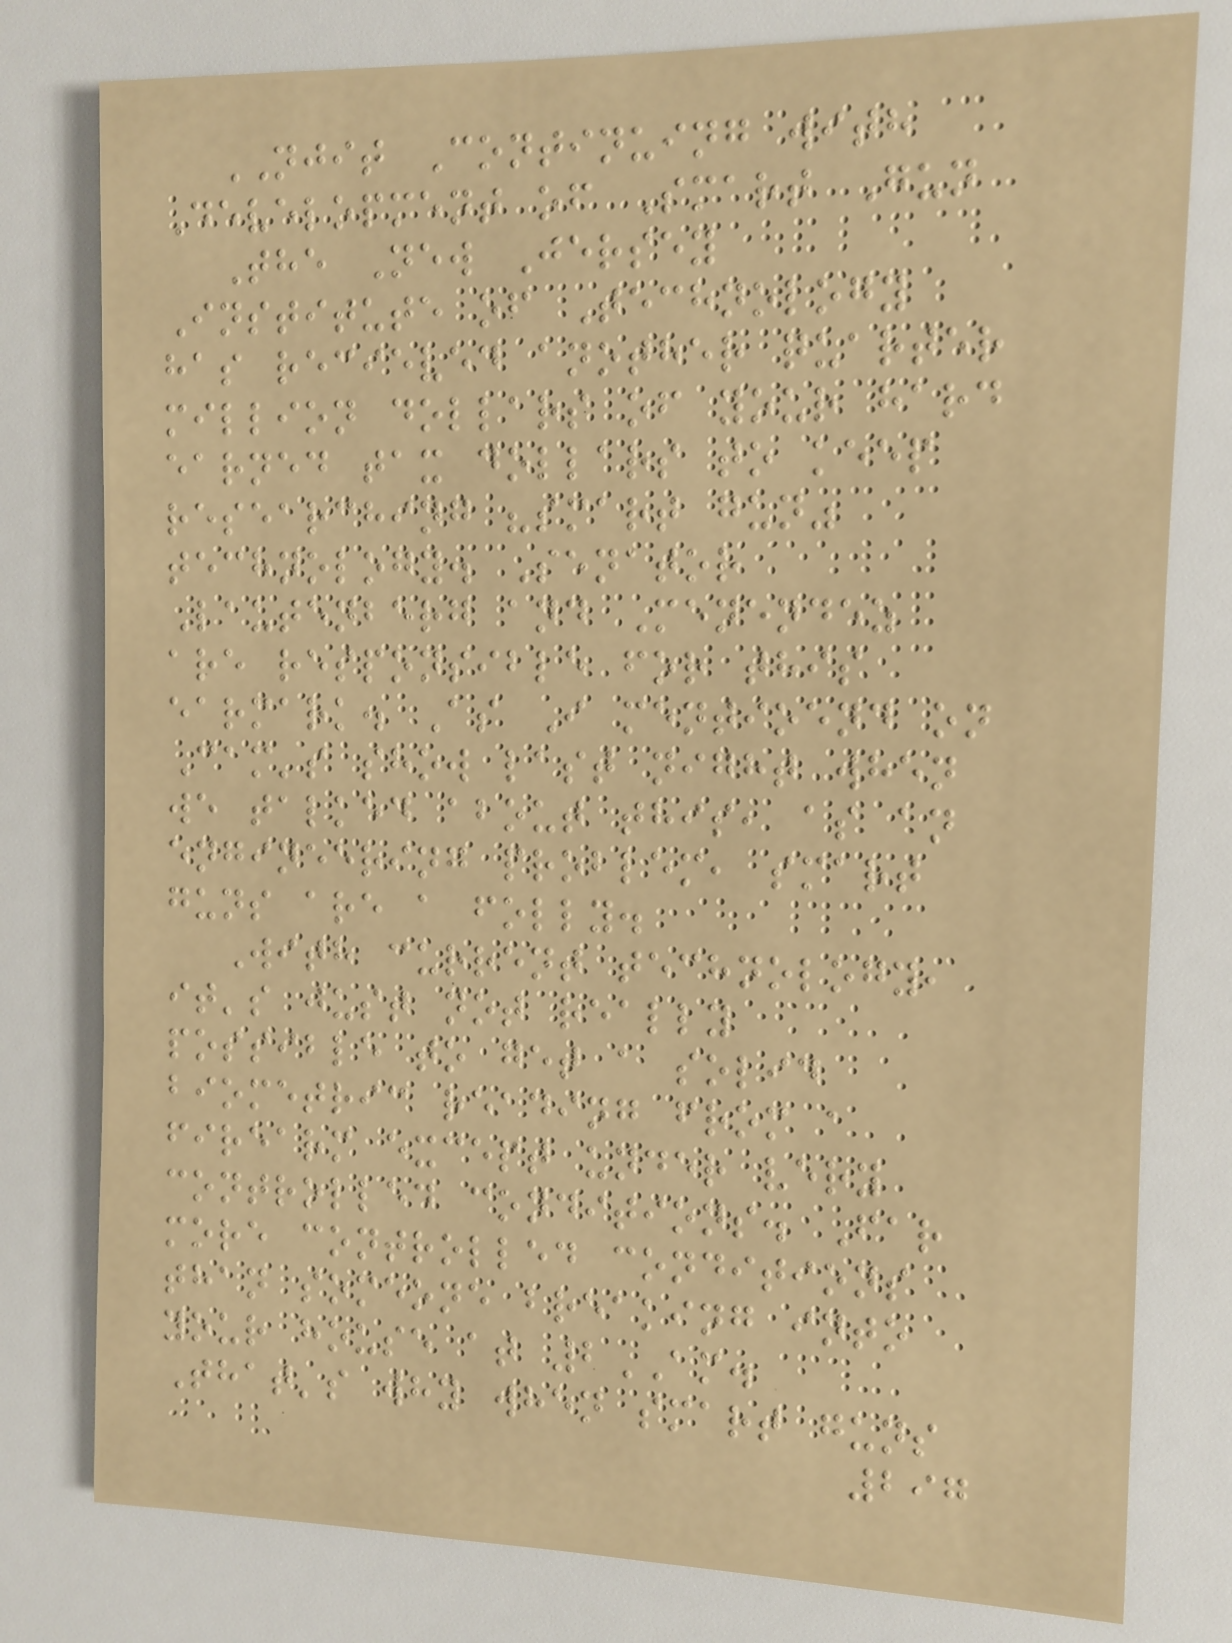NJIT Continuing with
Development of Smart Gun
The New Jersey
Institute of Technology
has recieved another quarter
million dollars of your hard
earned tax dollars to keep
researching "smart gun"
technology. Senator
Lautenberg and Menendez
are responsible for this
earmark. As I mentioend on
Cam's show last night when
we talked about this, as an
engineering problem, smart
guns are a folly.
With current technology,
it's just not really
possible to get a solid
biometric reading from a
firearm except under very
controlled conditions. Far
more controlled conditions
than someone breaking into
your house at 2AM.
That's why when smart guns
297
